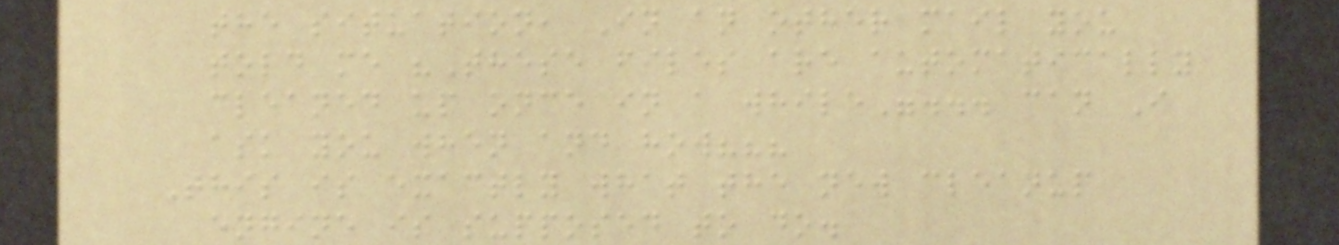the situation, In an other mail you
told me "These files are automatically
cleaned up once in a while"... can I
ask you when and how???
This is exactly what the new cleanup
engine is supposed to do.
